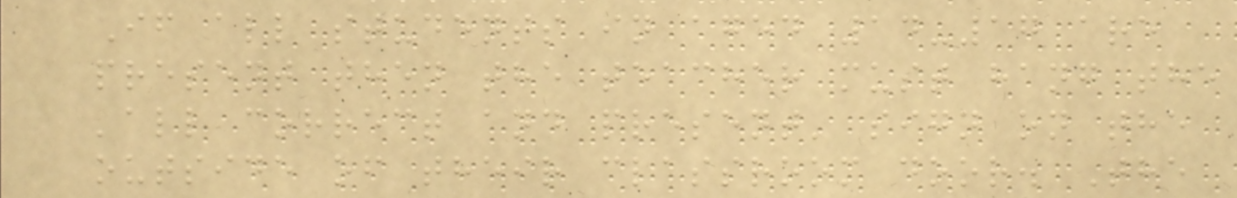If all students in aged 14-17 are
present then the teacher must hang the
'all correct and present' sign on the
outside of their classroom door. The
